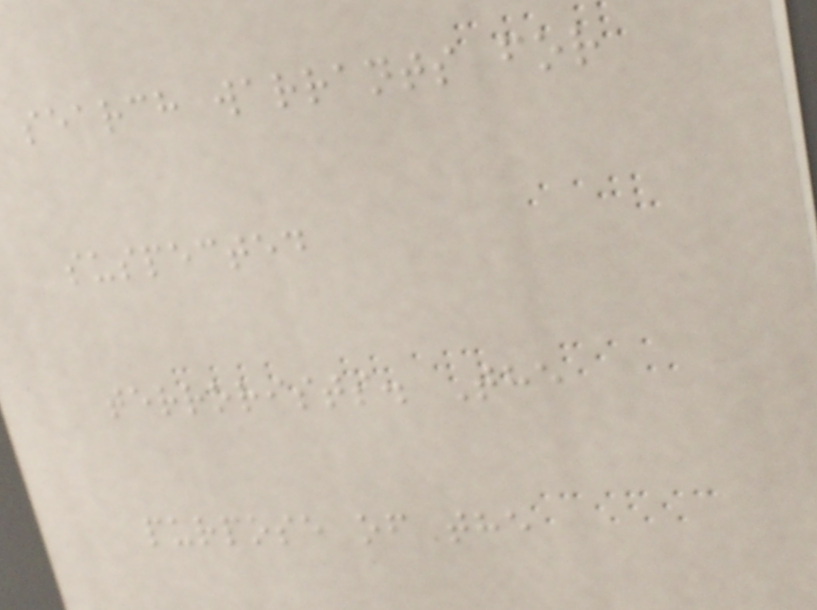search warrants for
suspected
terrorists. The
purpose of the
